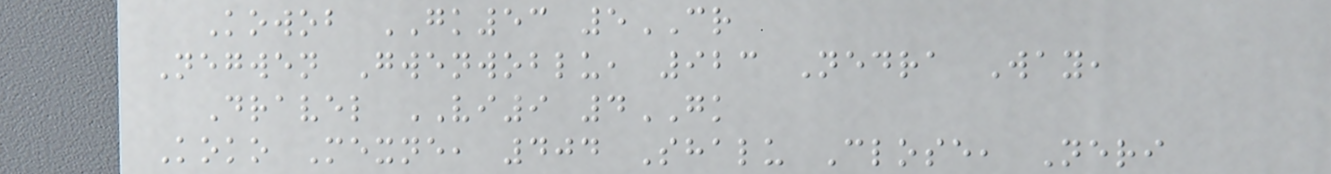Kowob GK53 5CR
Negwen Gwenwoblu, 923 Nedra Way,
Dravel VI9 4GK
Koko Mexne, 404 Shalu Close, Neri
